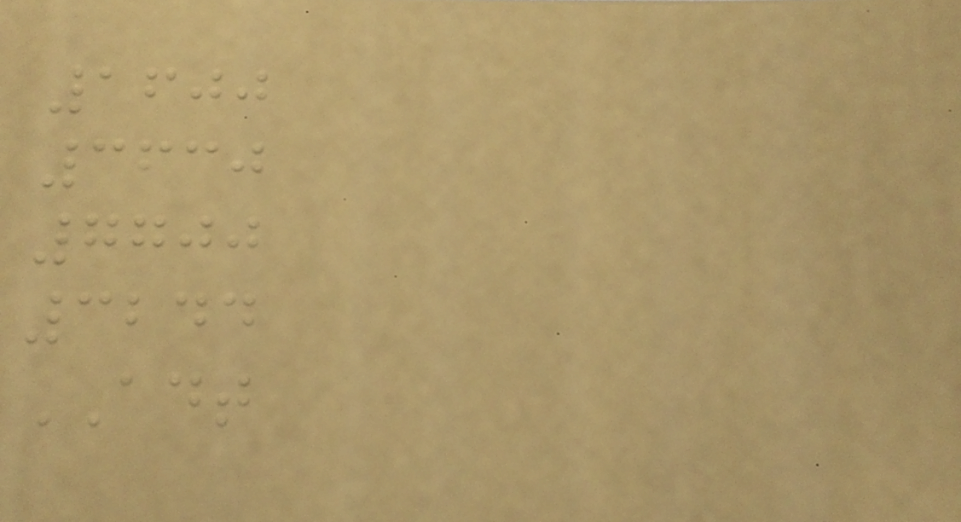1600
3630
7700
3244
ADT
